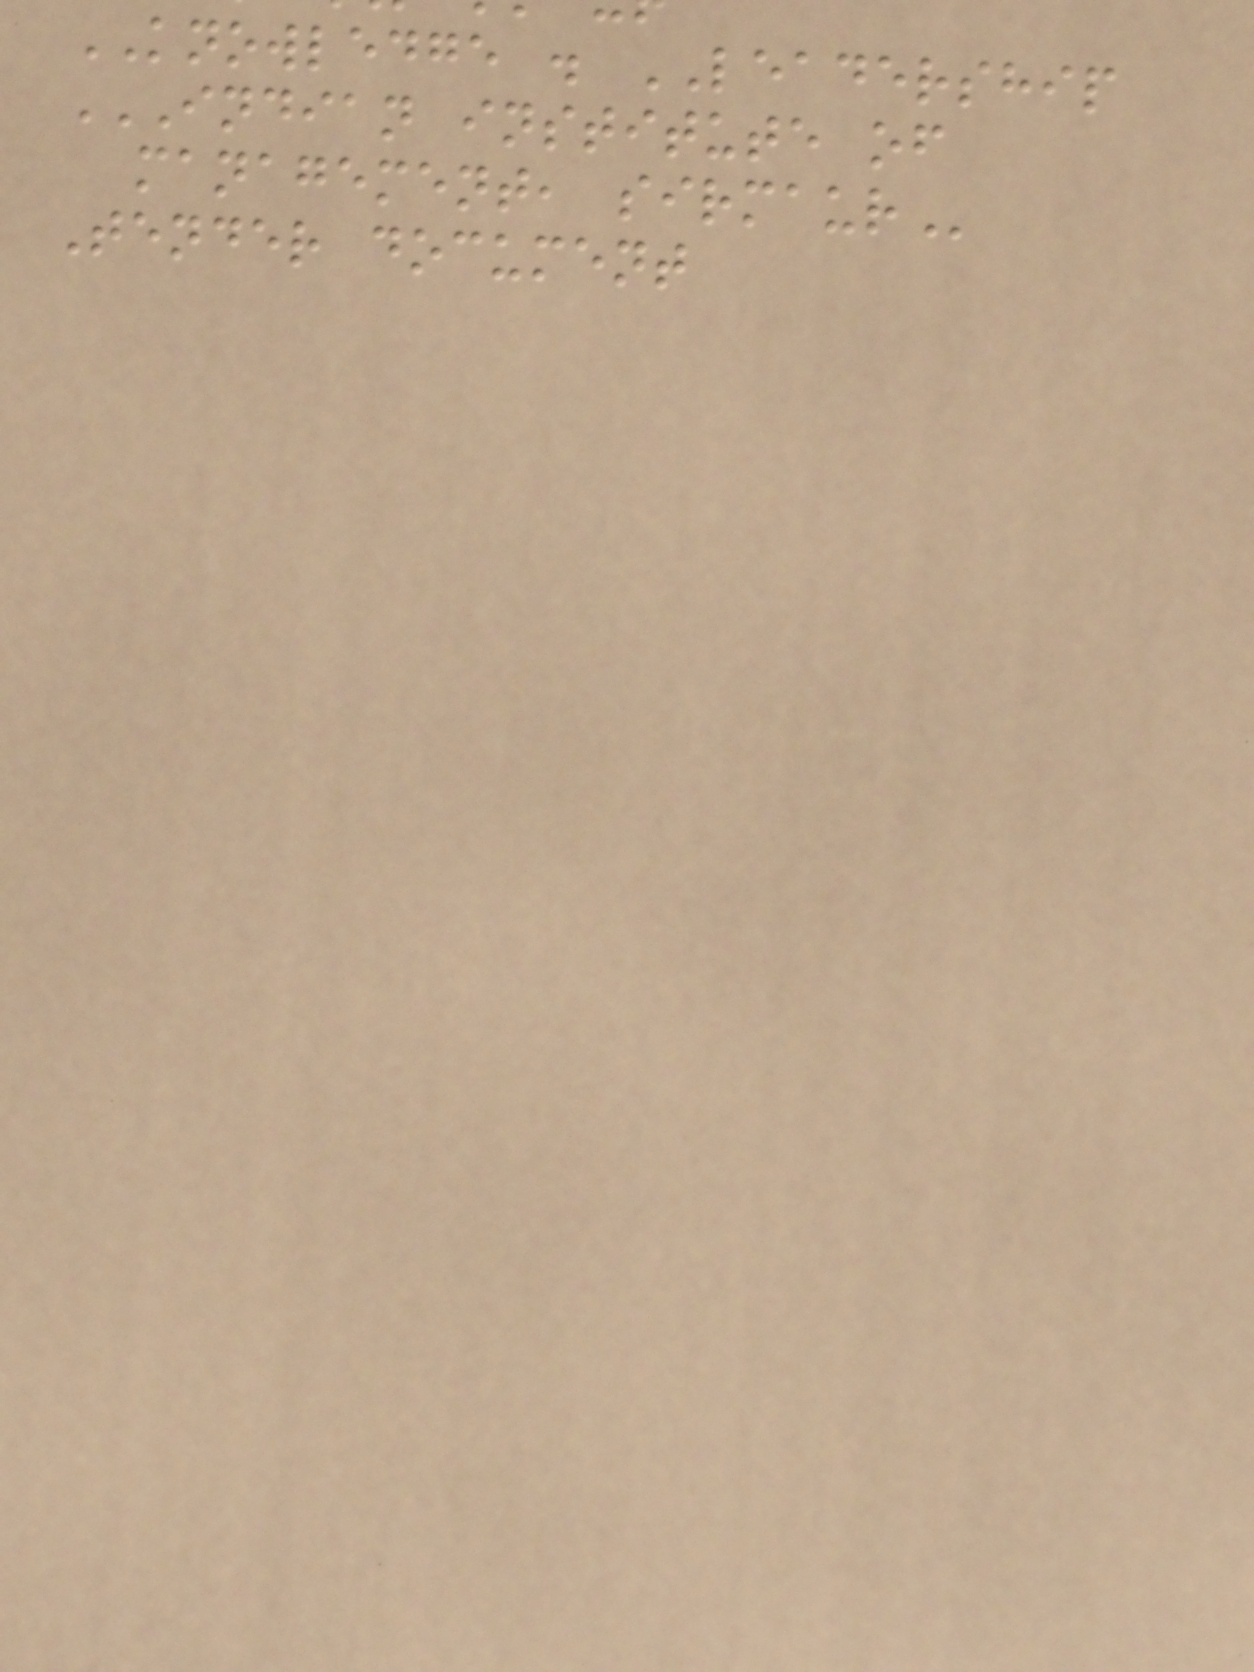KNOWLEDGE . LEADERSHIP
INDIAN INSTITUTE OF
management,
Tender document
